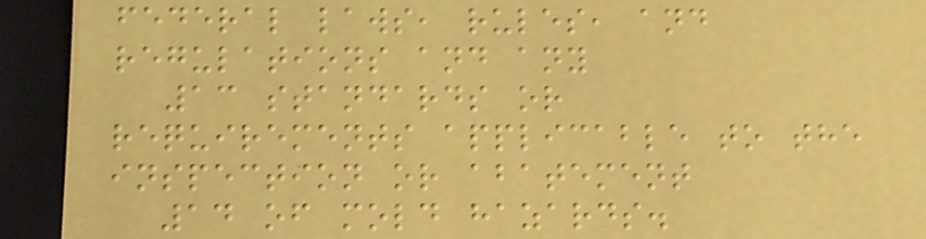federal laws, rules, and
regulations and any
13 standards or
requirements applicable to the
inspection or abatement
14 of mold hazards.
